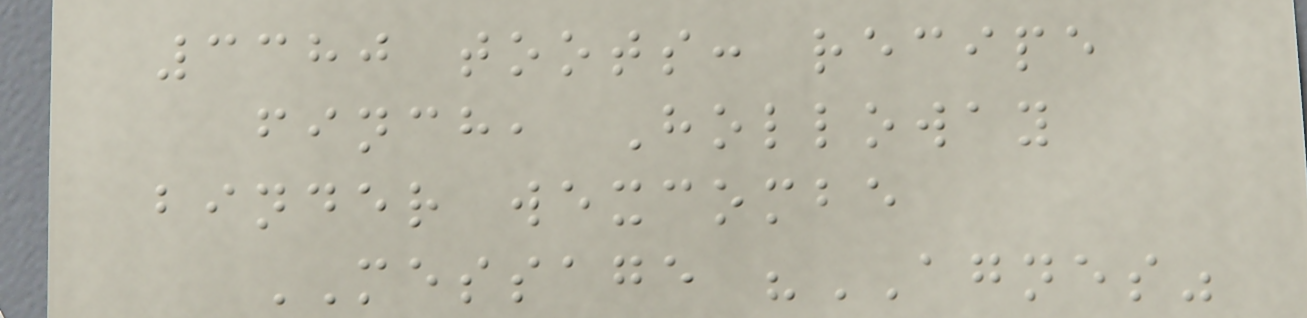3380 toots: recipe
finch, Holloway
binder wexcombe
MESSAGE "AGNES"
